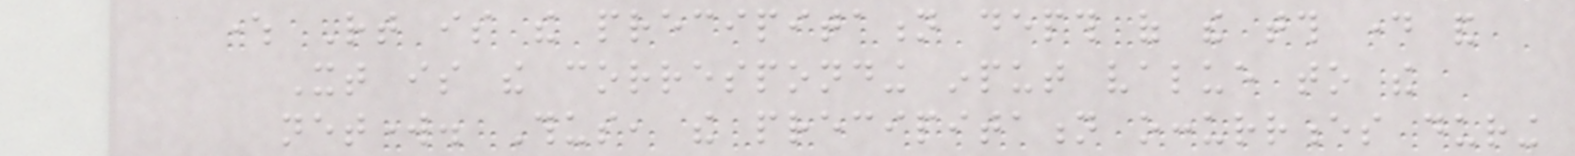where Rt is the precipitation depth of the tth day and
Xt is the corresponding input value to the
network. Thus, the precipitation occurrences during
